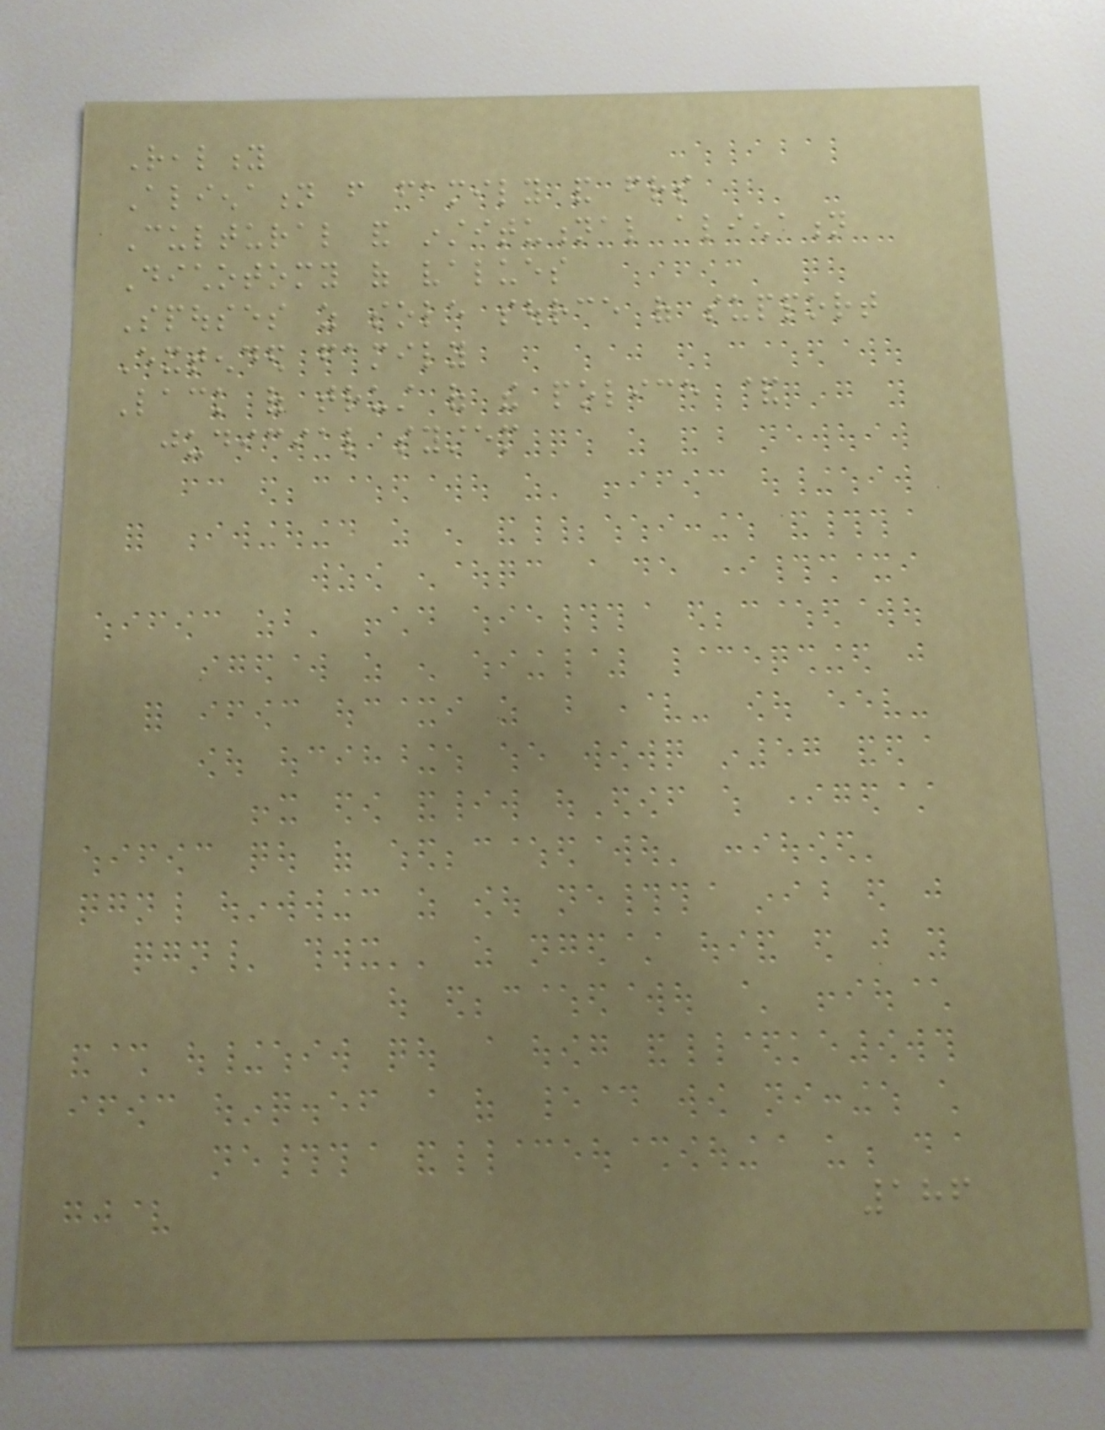Reality
Alienation from family and friends
Cultural and institutional alienation
Dichotomy of values
Spouses as sole source of support
Extended family
Lack of trust of the police &
judicial system
186
